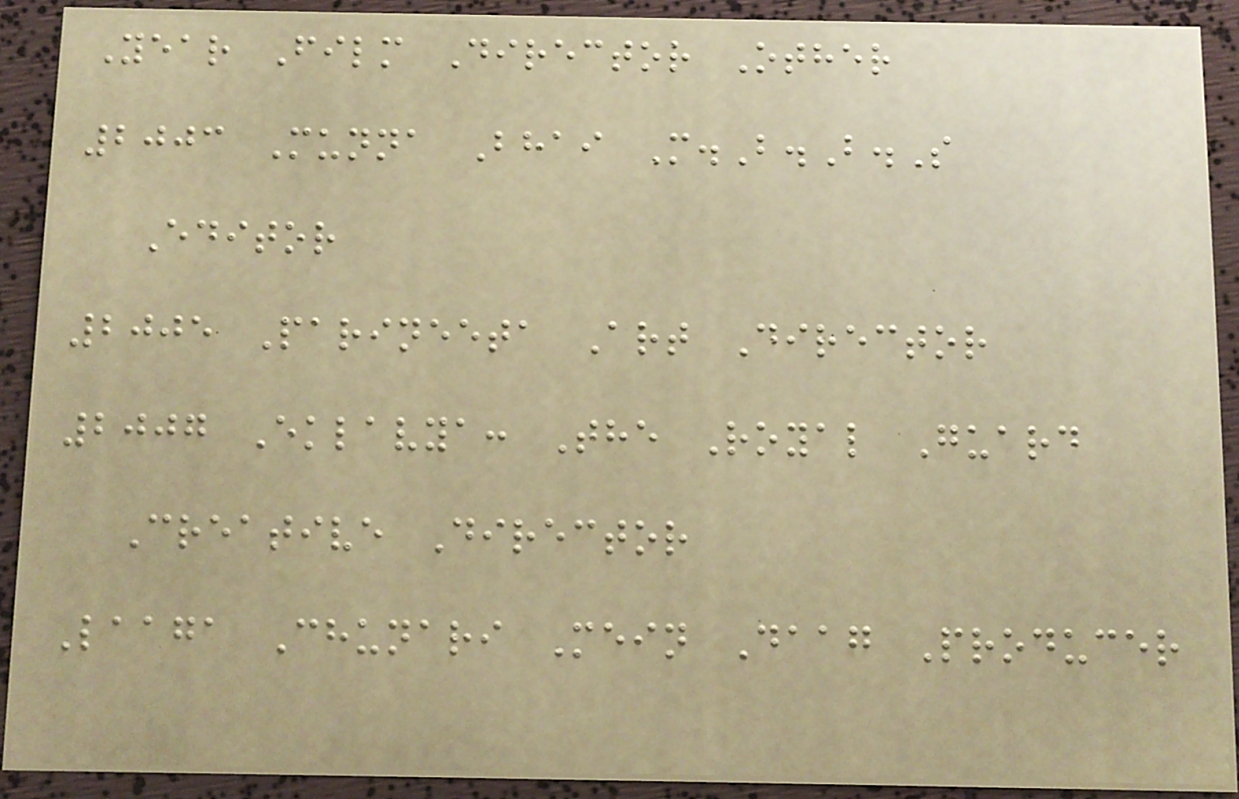Year Film Director Other
2003 Munna Bhai M.B.B.S
Editor
2005 Parineeta Art Director
2007 Eklavya: The Royal Guard
Creative Director
Laaga Chunari Mein Daag Producer
